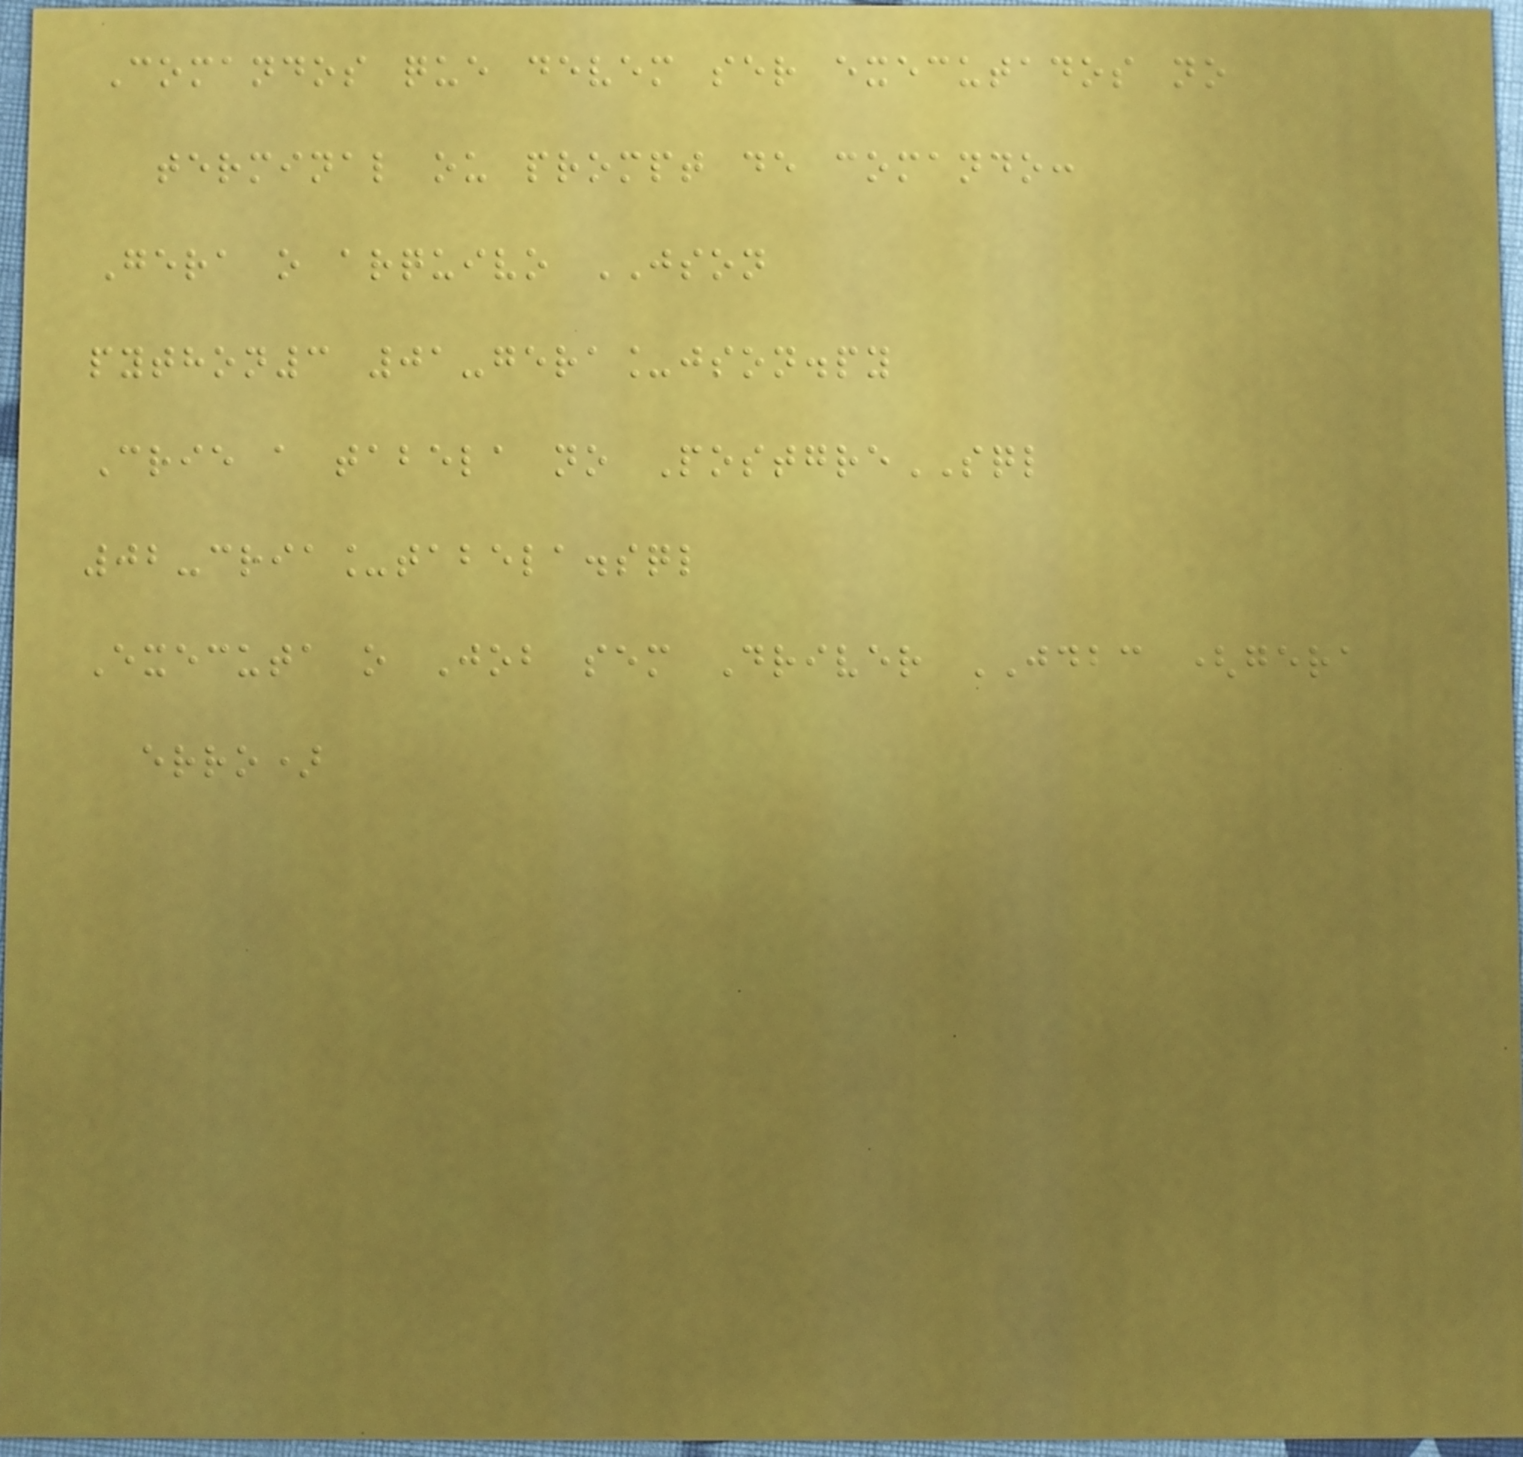Comandos que devem ser executados no
terminal ou prompt de comando:
Gera o arquivo JSON
python3 01-gera_json.py
Crie a tabela no PostgreSQL
02-cria_tabela.sql
Executa o Job sem Driver JDBC (gera
erro)
